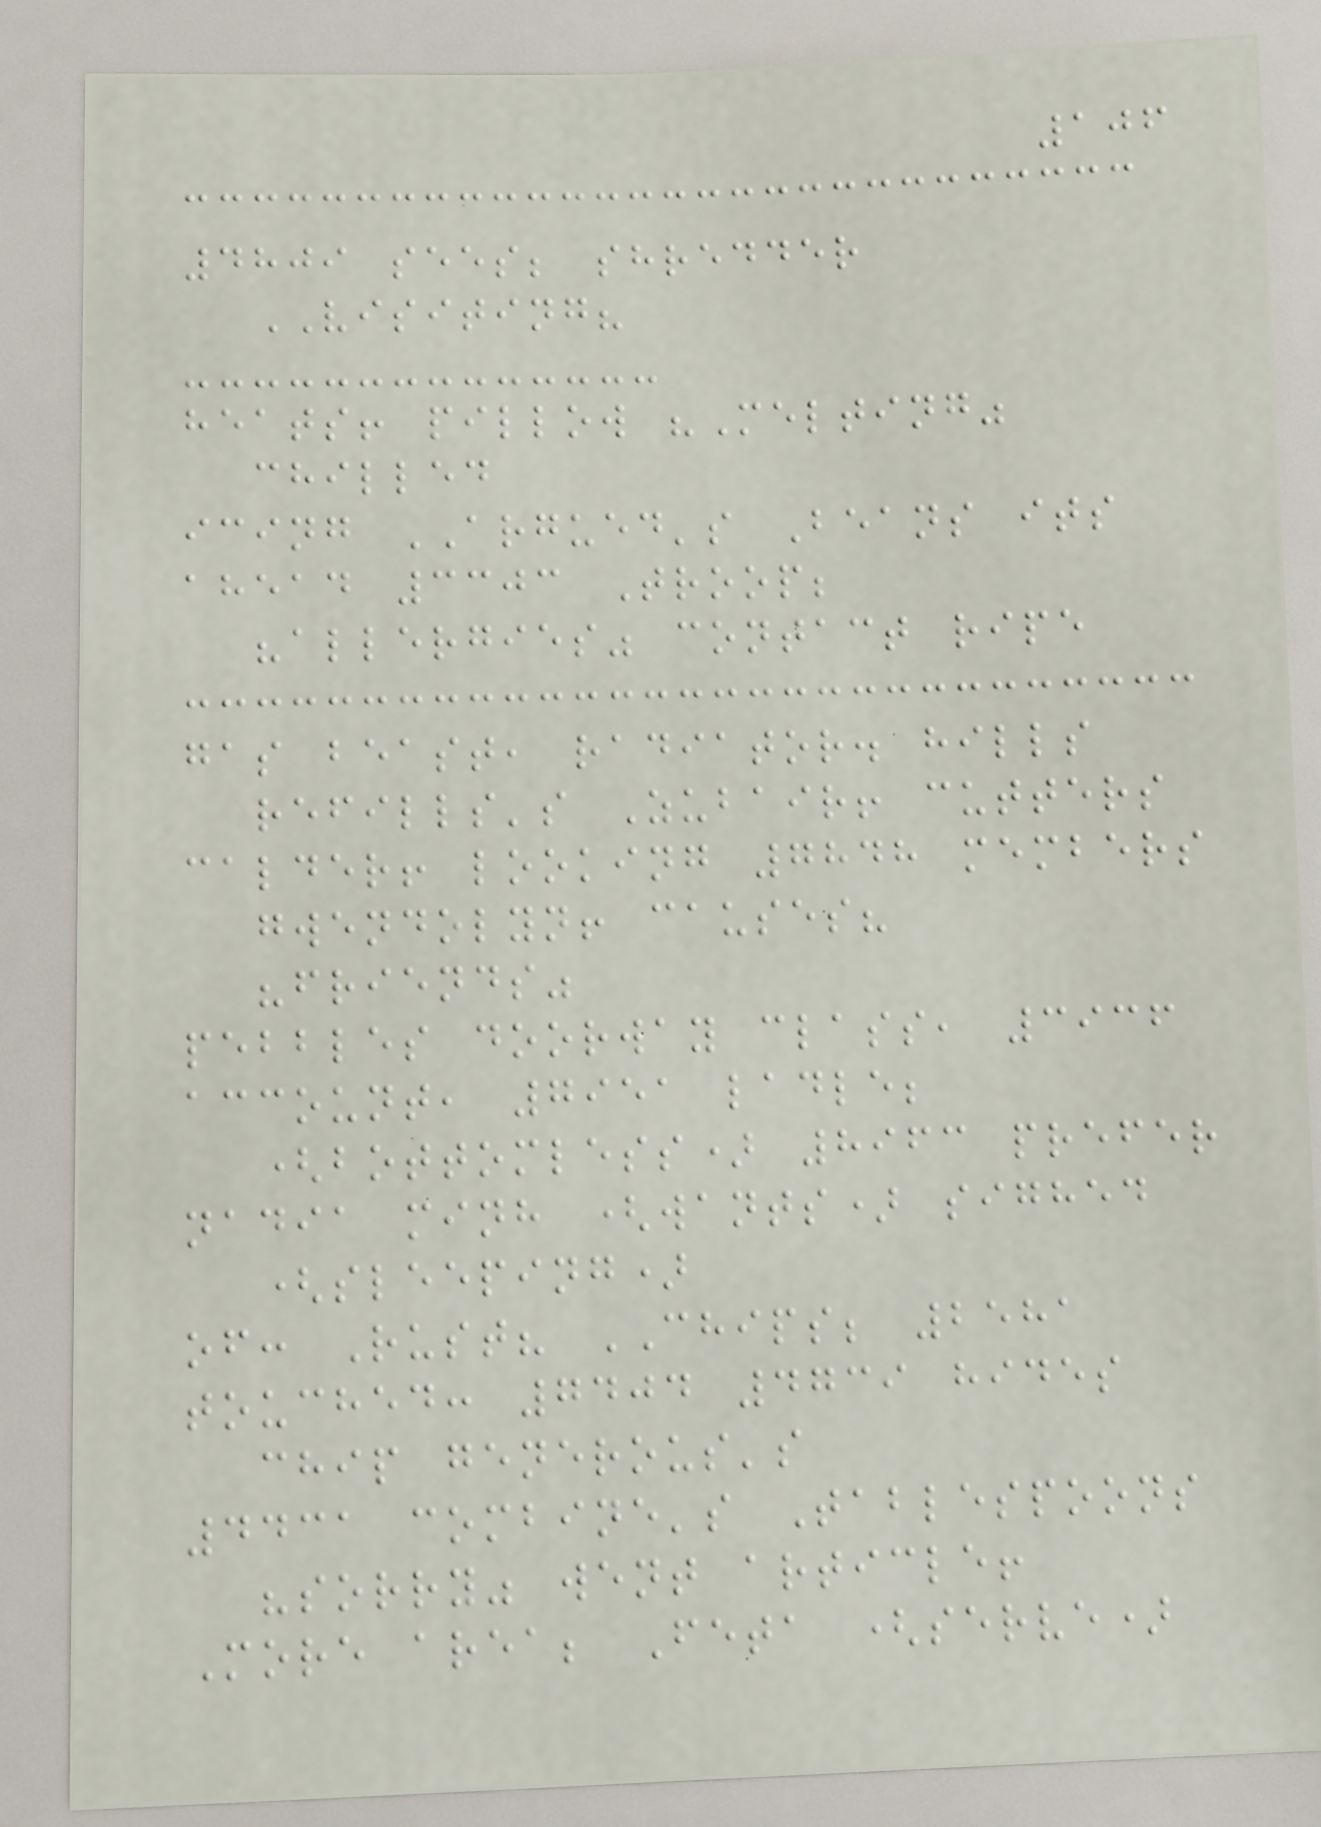106
4809 sees; shredder
VISITING?
heats! pillow "Melting"
chilled
icing ARGUED's Beans its
ahead 3303 Troop;
"allergies" contact ripe
gas beast, radiator. hills
refills's Zubair! cutters
calder! looking 7848 members
gwendolyn! causes?
"friends"
pebbles doorway class, 3936
account, 7951 ladle;
(bottomless) 8963 prefer
nadia minh (wants) sighed
(sleeping)
of: Rust? CHIPS; 2581
touched: 7404 4739 hides
chip generous's
4431 combine's Tablespoons
"sorry" went article!
More area; Feta (serve)
